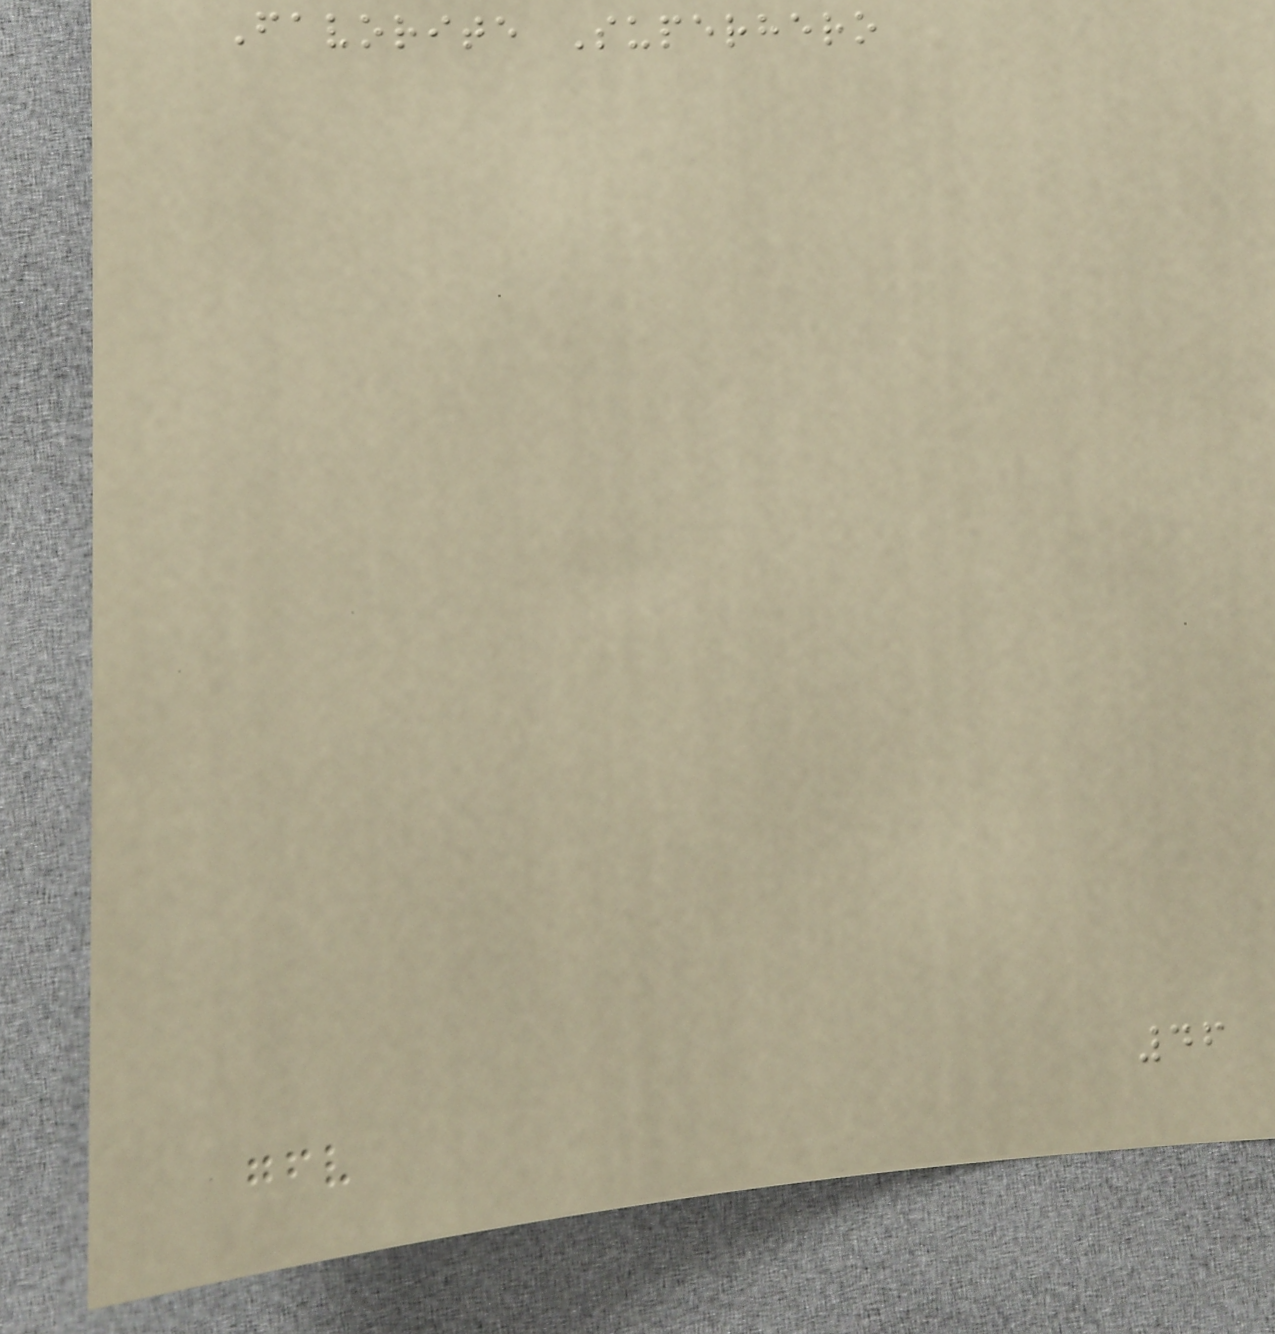Favorite Superhero
46
